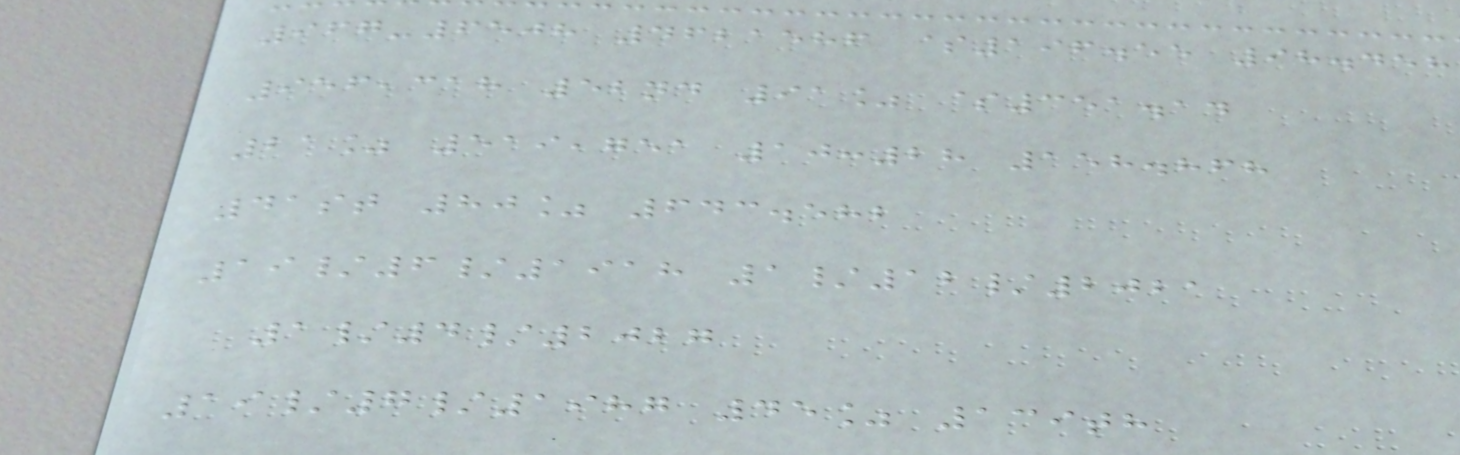967-6508 4621586 $196.55 98.458
956,318 52nd 91% $351.14
21% 519,751 10:28 158.868
41st 80% 643.582
19/6/1918 1/12/2021
1/4/2027
19/7/1987 45% 139th
